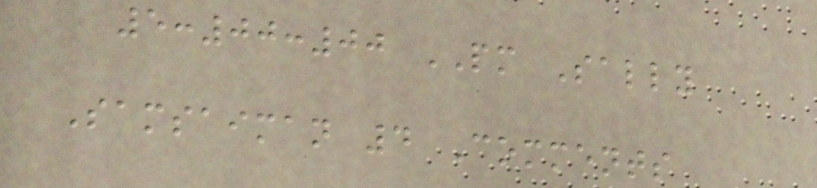5:00:00 PM Sally
Samsaiman 4 Comments
